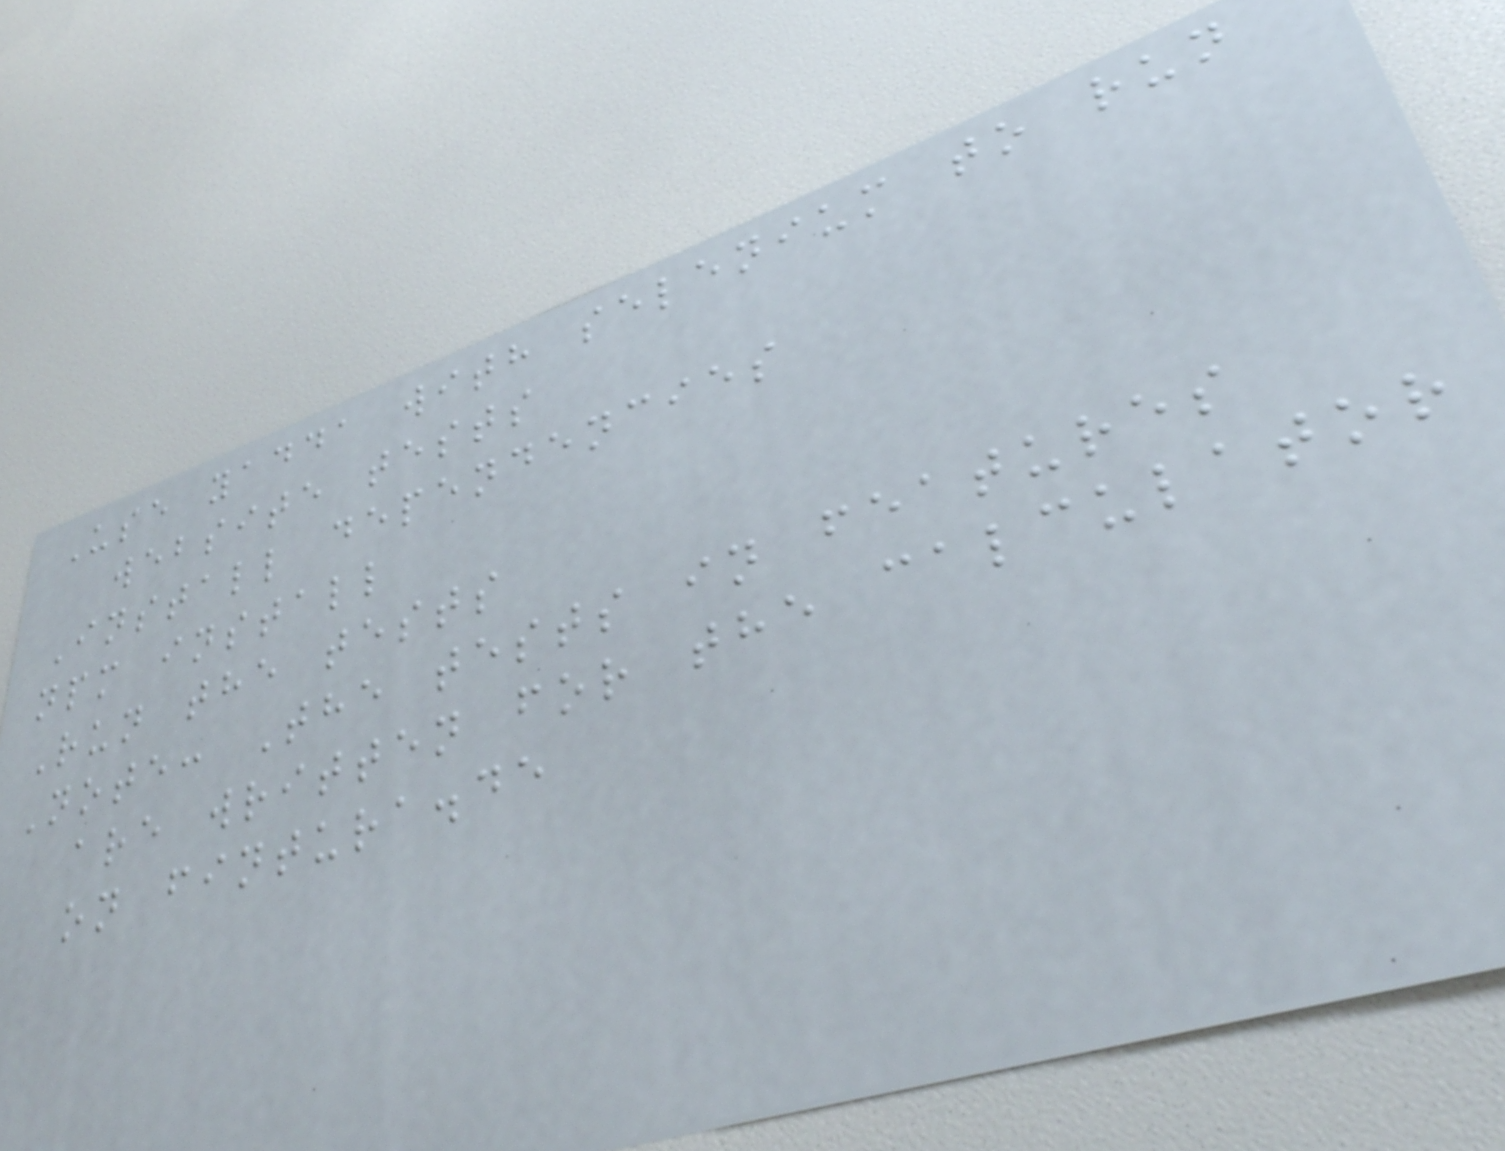Use yadda with selenium to run
website tests
Install dependencies
npm install
Run the tests
Note: The tests in features
are written for the calculator
on fintura.de
